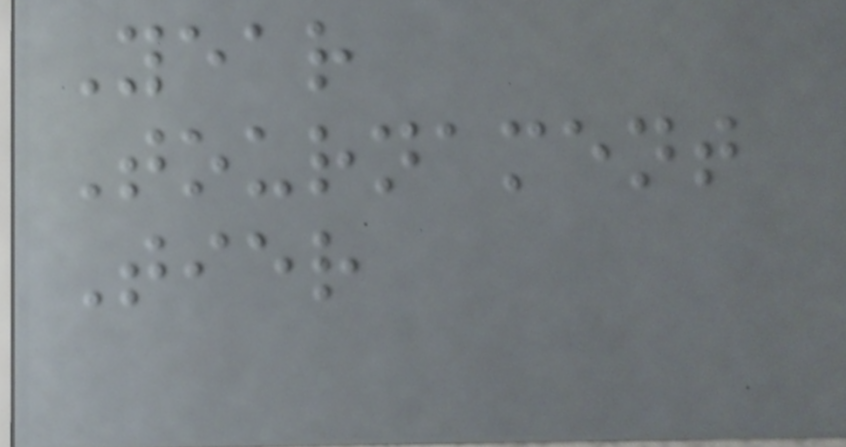Year
Tournament
Tier
